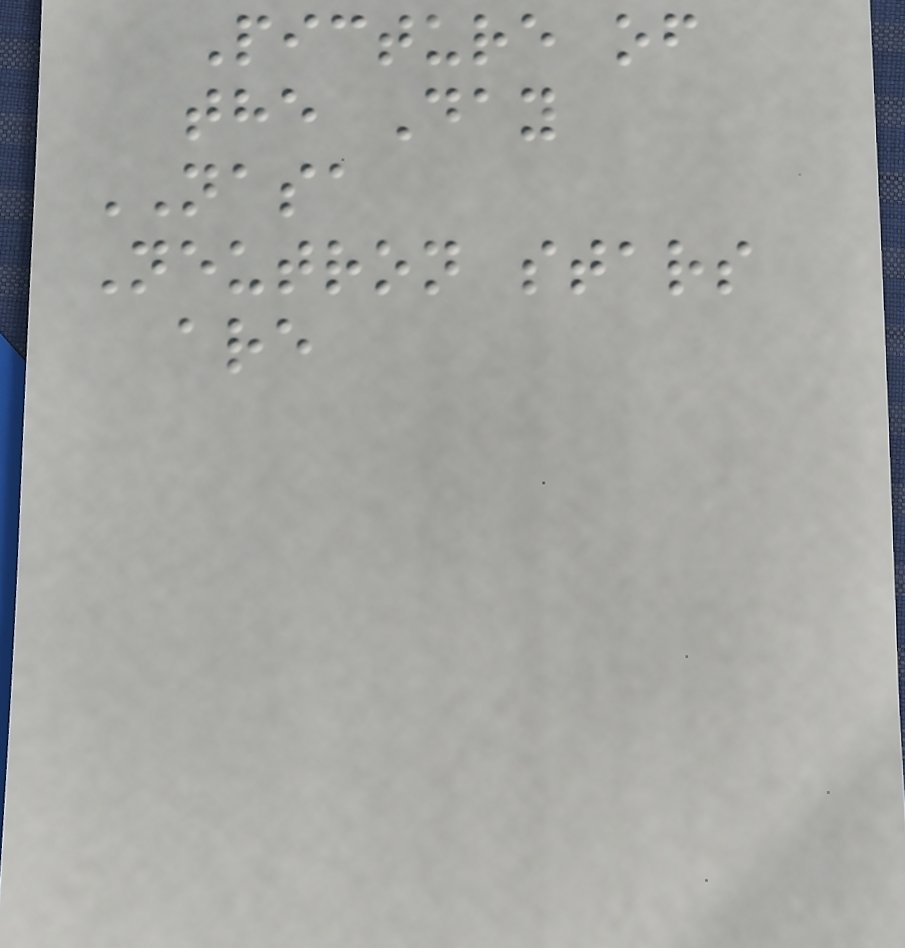Picture of
the Day
NASA
Neutron stars
are
